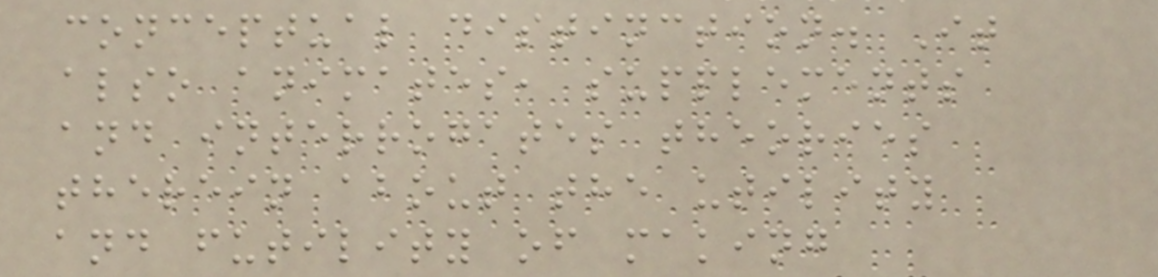conceptual distinction. It
also animates, supplements
and interrogates theories
therein about the utility
and futility of making
